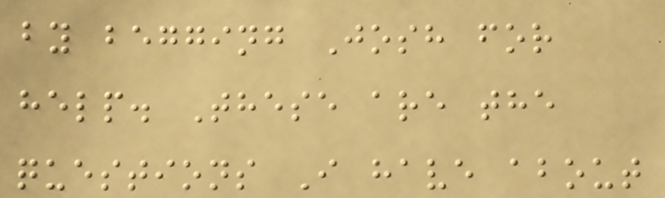by begging Josh for
help. These are the
questions I have about
